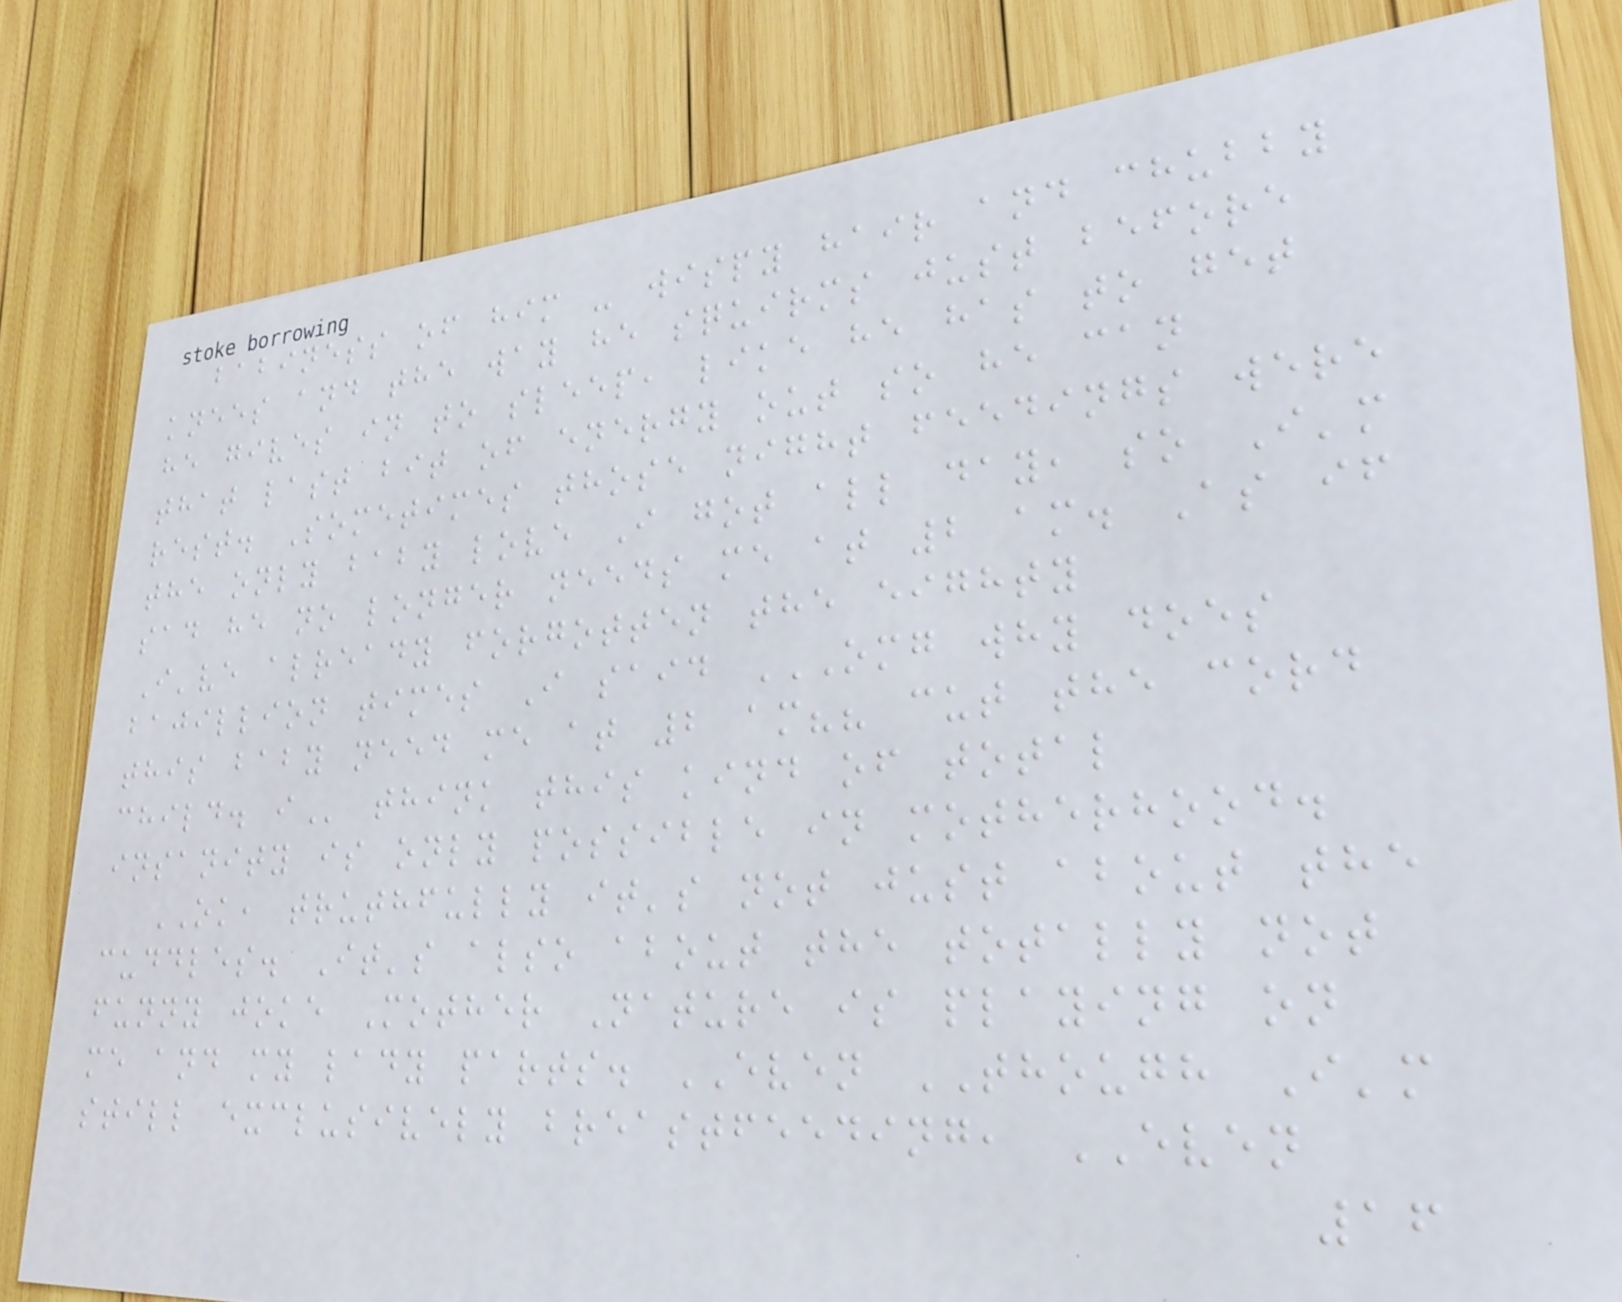babiness of him - wispy hair and chubby
knees and the way he squirms just before
he gives in to sleep, like he has to get
that last bit of energy out so he can
rest. Sometimes those night feedings were
the only baby love I got all day, so I'm
sad he no longer needs me at 2 am. As if
I've already forgotten the eighty
bajillion times I said OMG WHY DOES
THIS BABY NEED ME AT 2 AM?? CUT THE CORD
CHILD. I think this kind of total
insanity is only possible in motherhood.
OK, truthfully it's not just about the
cuddles. It's also about the totally not
funny joke Mother Nature is playing on
me and my lady parts. EVEN THOUGH I'm
still exclusively breastfeeding, EVEN
16
